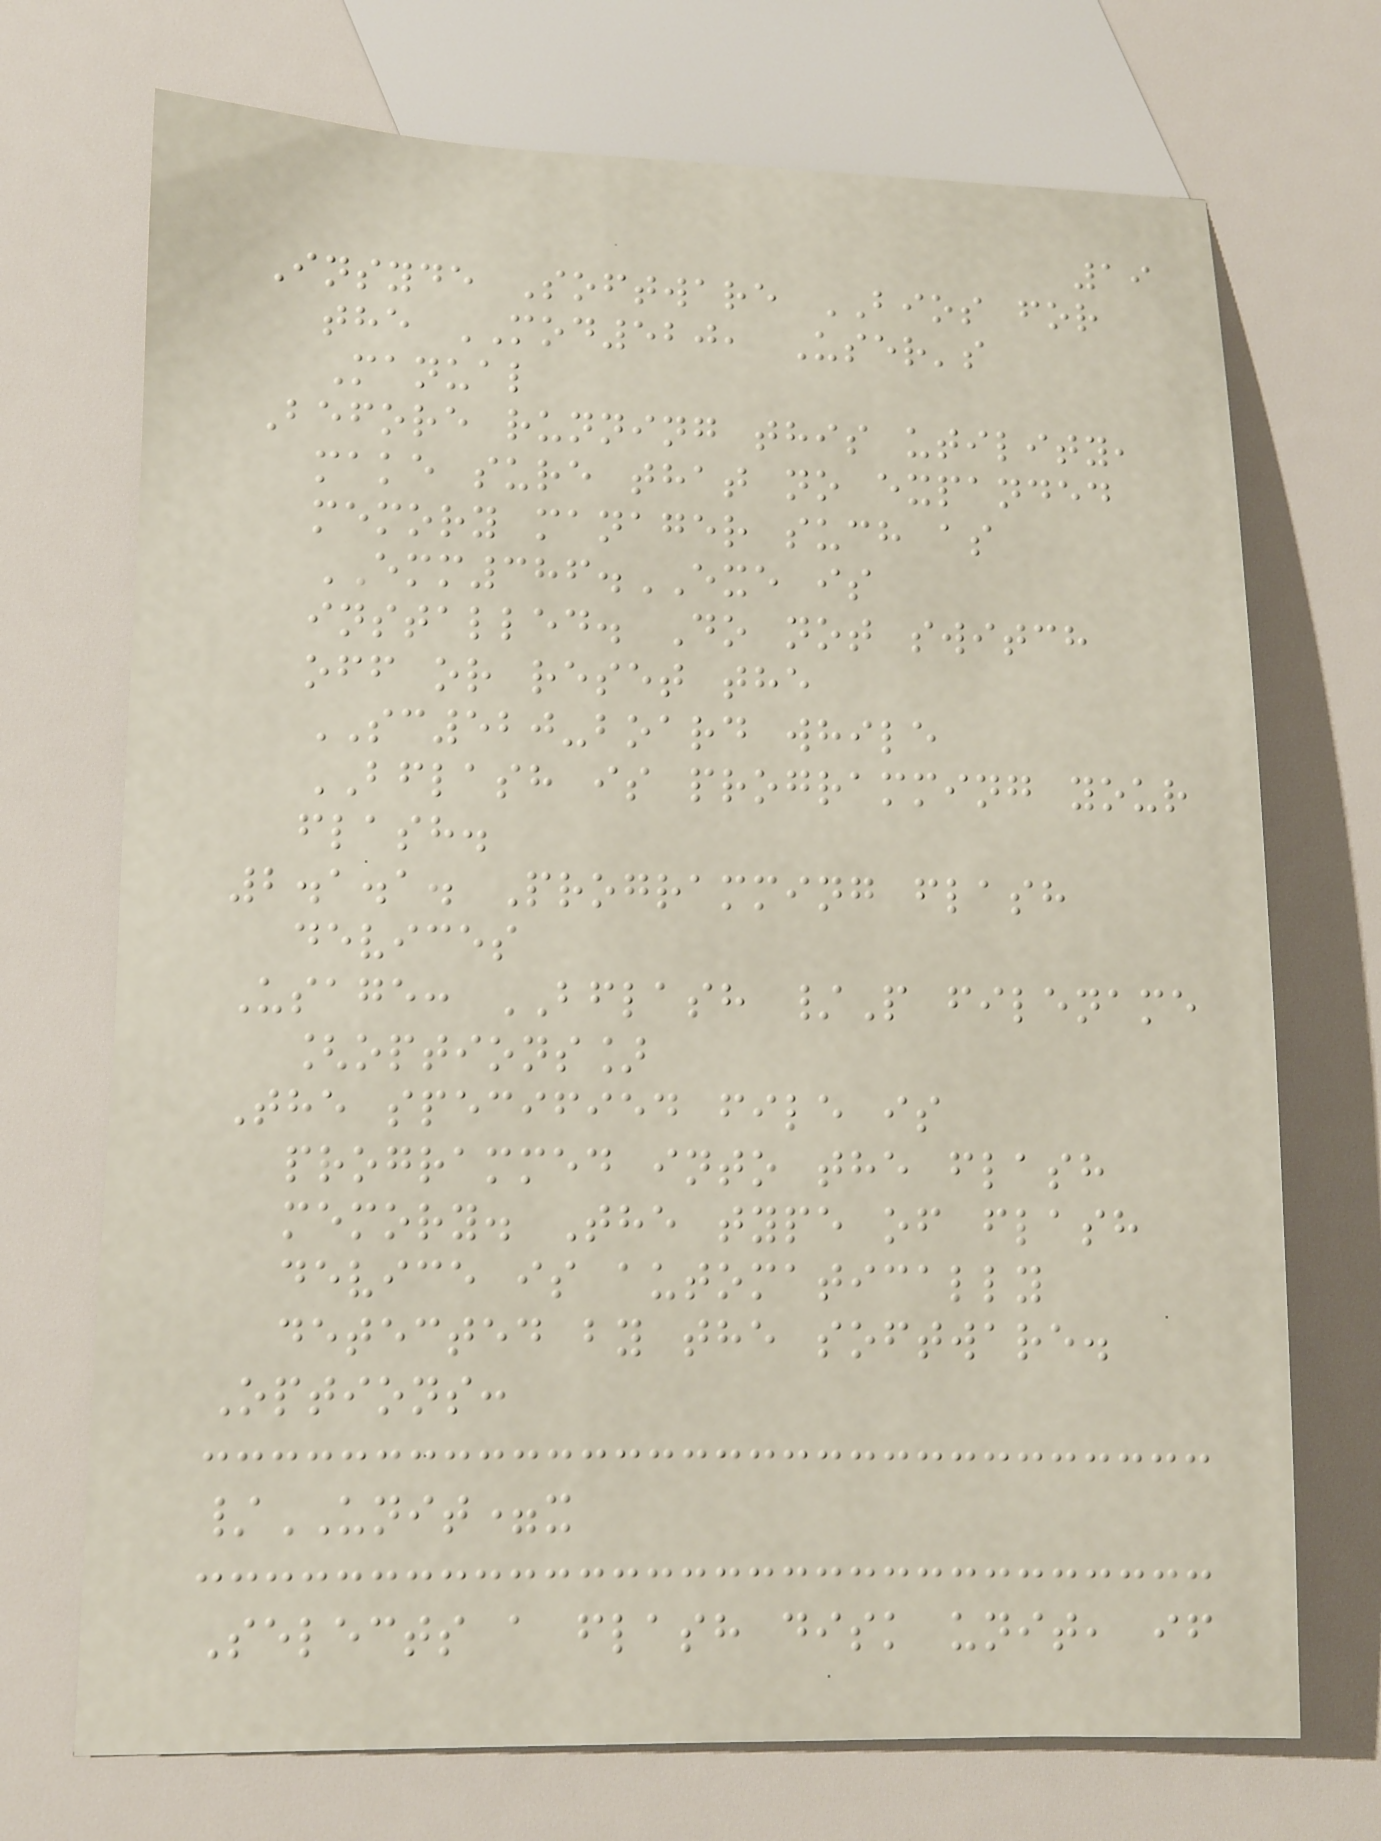19
Insyde Software BIOS for
the MOD520, User's
Manual
Before running this utility,
make sure that no expanded
memory manager such as
EMM386.EXE is
installed. Do not switch
off or reset the
SC520-board while
BFLASH is programming your
flash.
2.1.1. Programming flash
devices
Usage: BFLASH /P filename
[options]
The specified file is
programmed into the flash
memory. The type of flash
device is automatically
detected by the software.
Options:
/UNIT=x
Selects a flash disk unit, if
